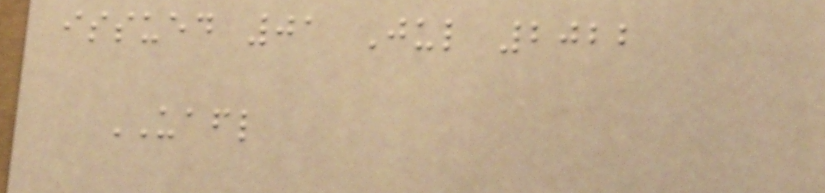issued 01 Jul 2022
UAFL
